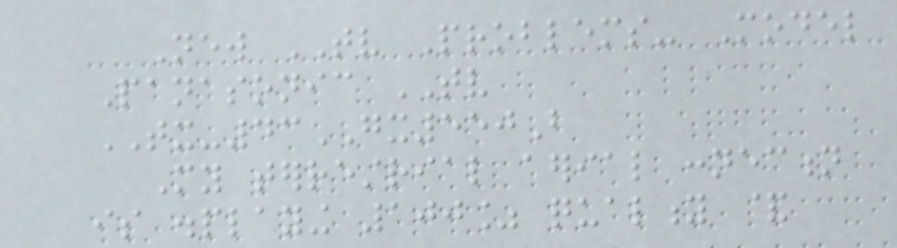New TV Problems- Model
Panasonic TV
TX-43GX550B
My terrestrial aerial connection
is displaying 100% quality &
